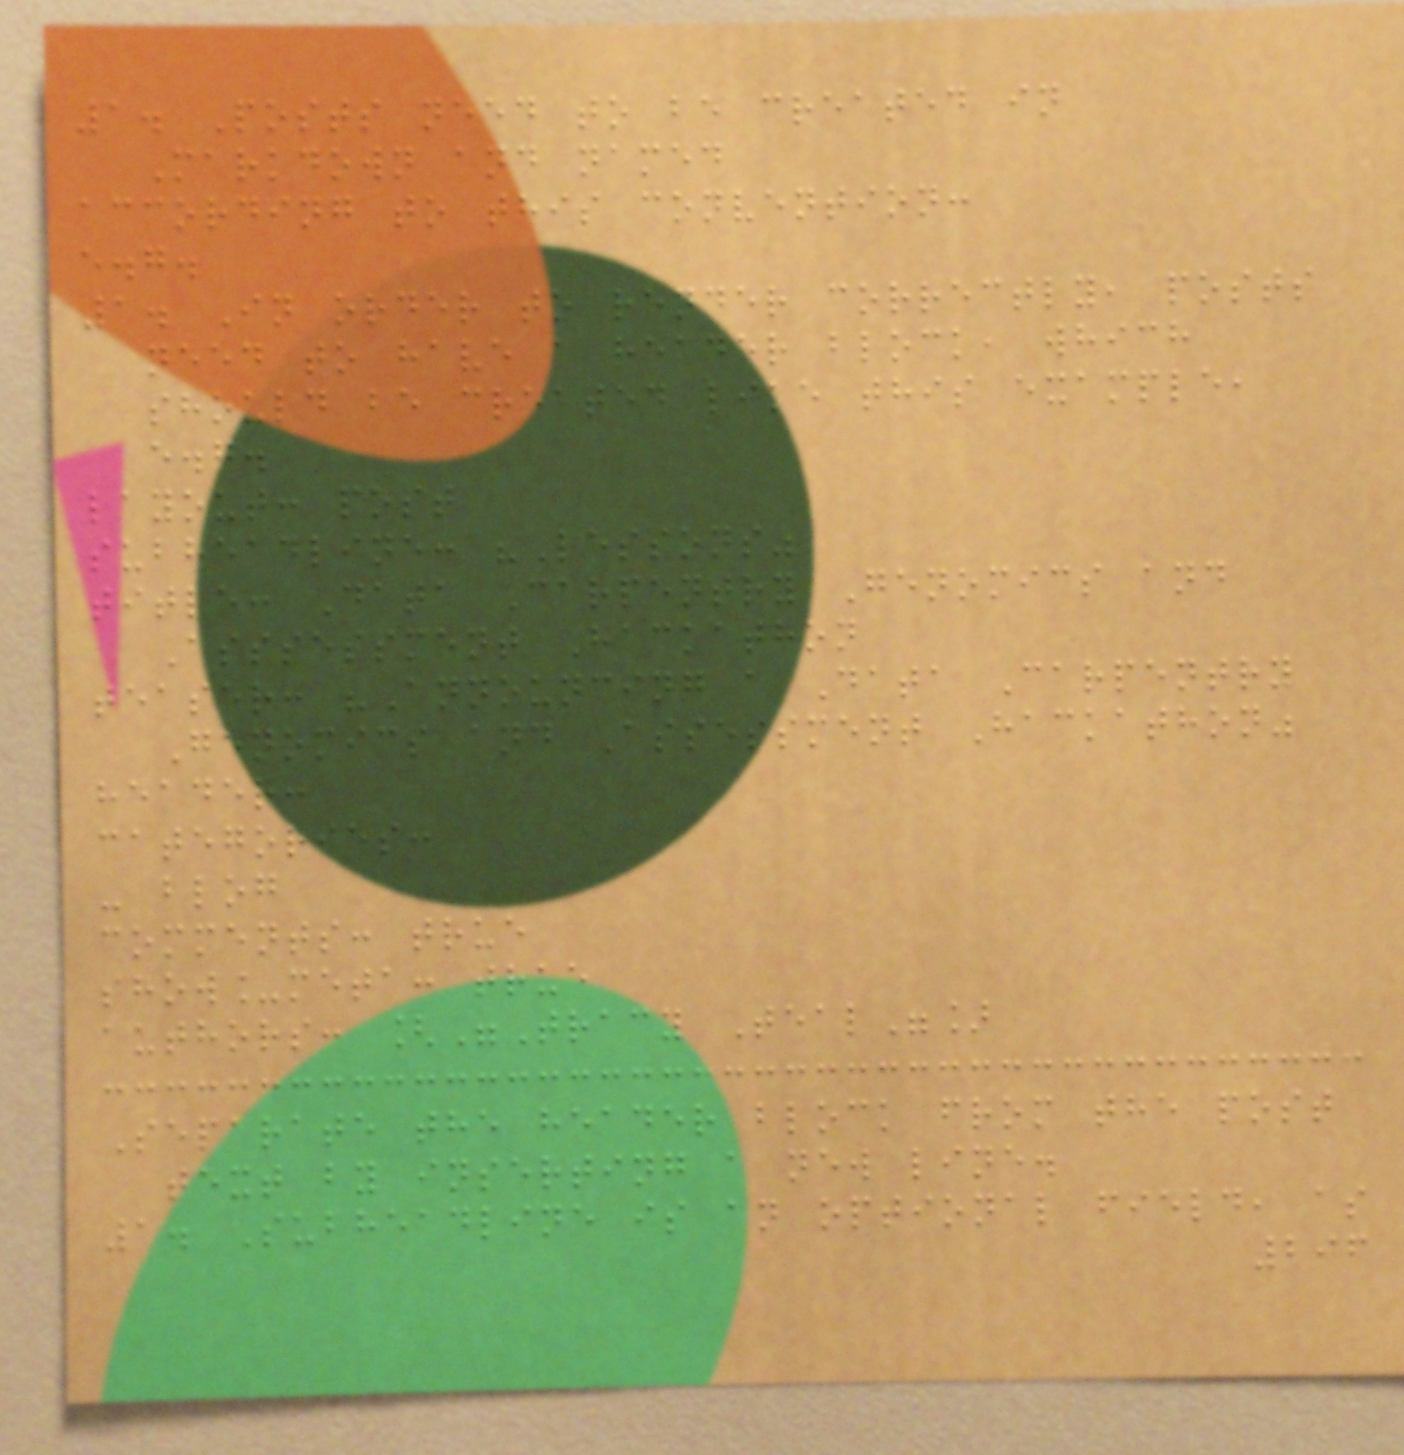1. Posts need to be created in
Markdown and named
according to this convention:
e.g.
1. In order to render correctly, posts
need to have a header block, which
should be created like this example,
e.g.
layout: post
subheadline: "Lessons"
title: Data Carpentry Genomics and
Asssessment Hackathon
teaser: "Announcing a Data Carpentry
Genomics and Assessment Hackathon"
header:
categories:
- blog
comments: true
show_meta: true
authors: ["Tracy Teal"]
Separate the header block from the post
text by inserting a new line.
1. Subheadline is an optional field, as
296
